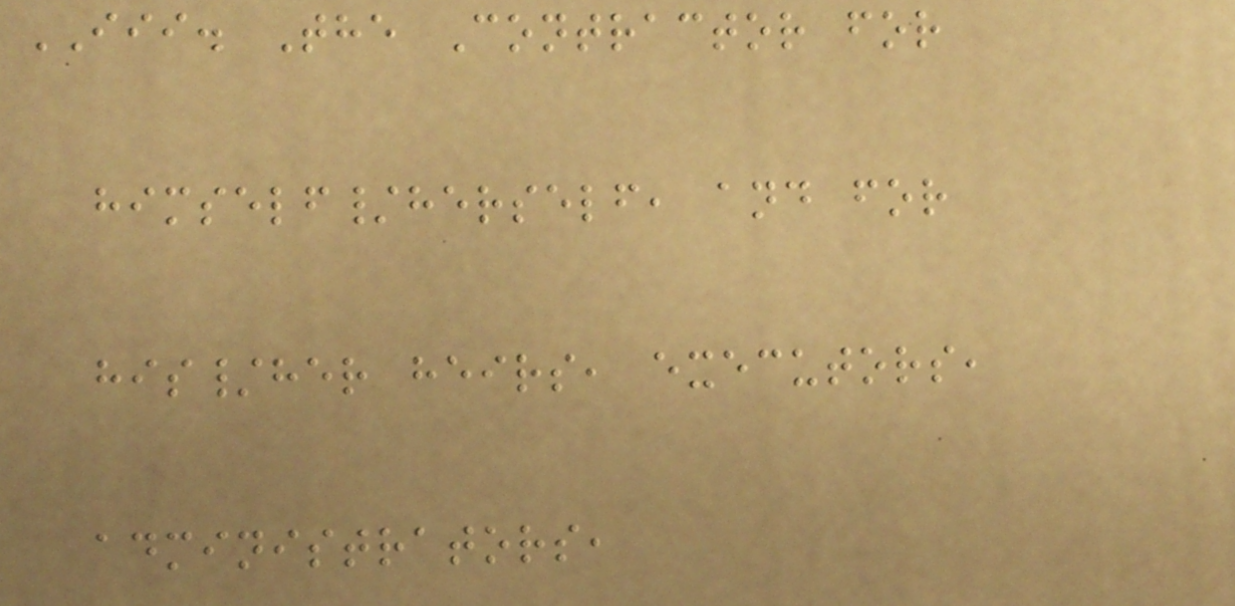III. The Contractor for
himself/herself, and for
his/her heirs, executors,
administrators,
